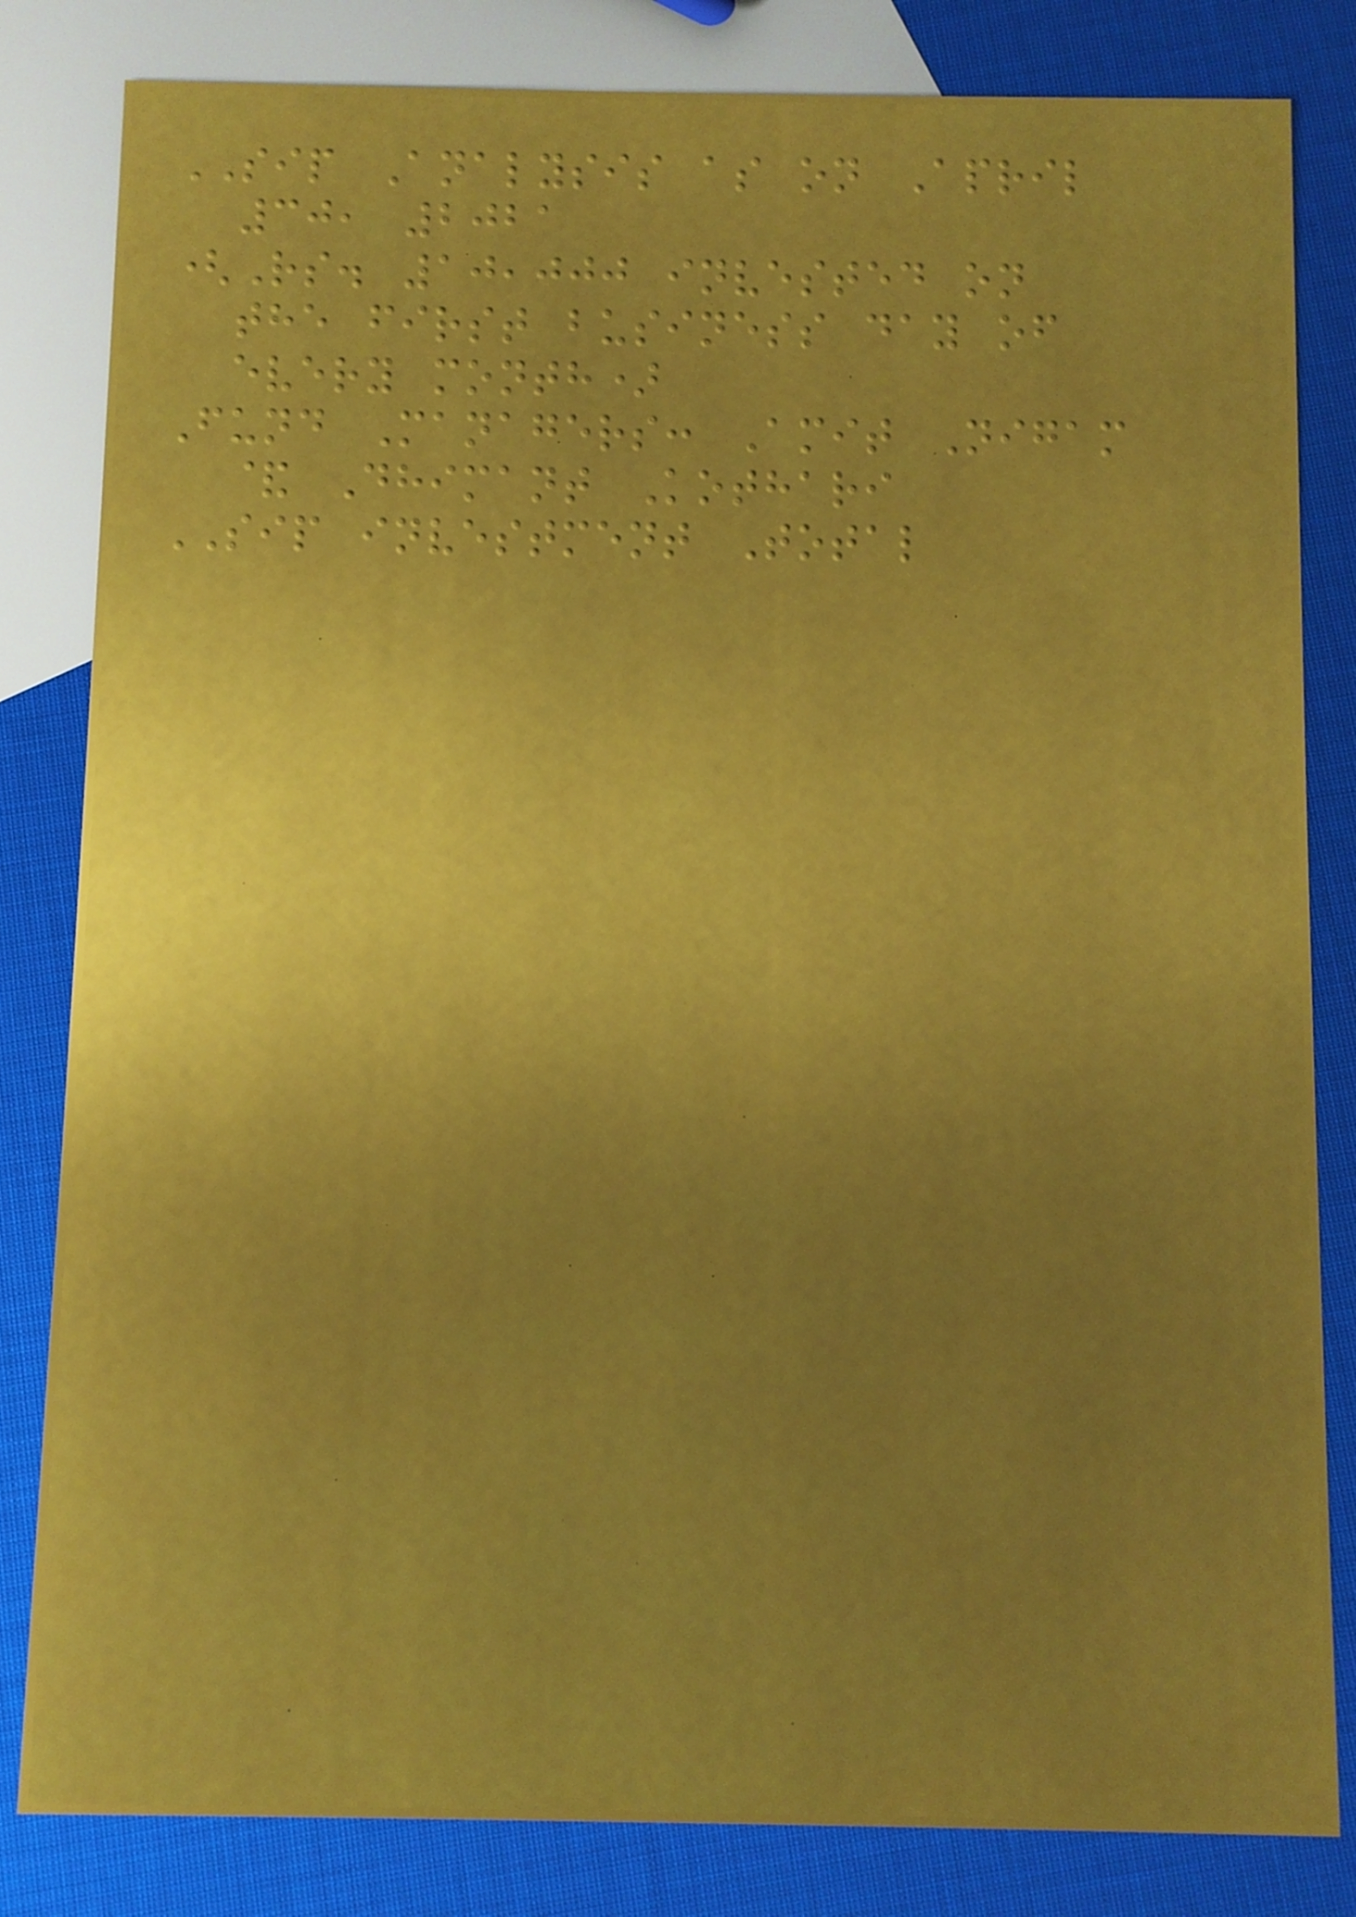SIP Analysis as on April
30, 2021
(Rs. 10,000 invested on
the first business day of
every month)
Fund Managers: Amit Nigam
& Dhimant Kothari
SIP investment Total
